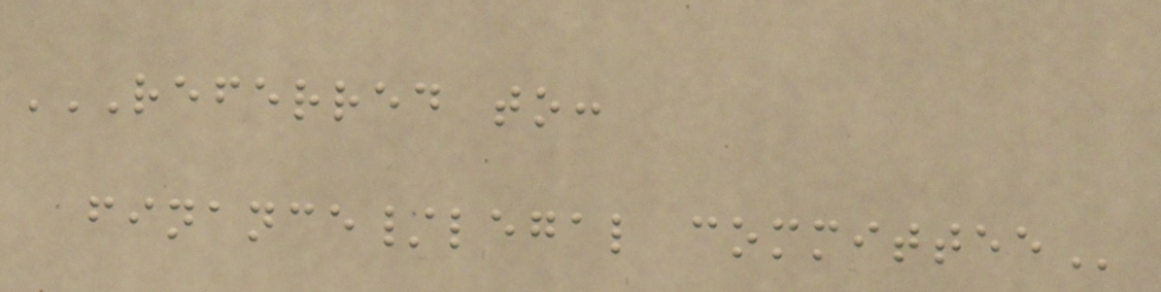REFERRED TO:
FINANCE/LEGAL COMMITTEE
